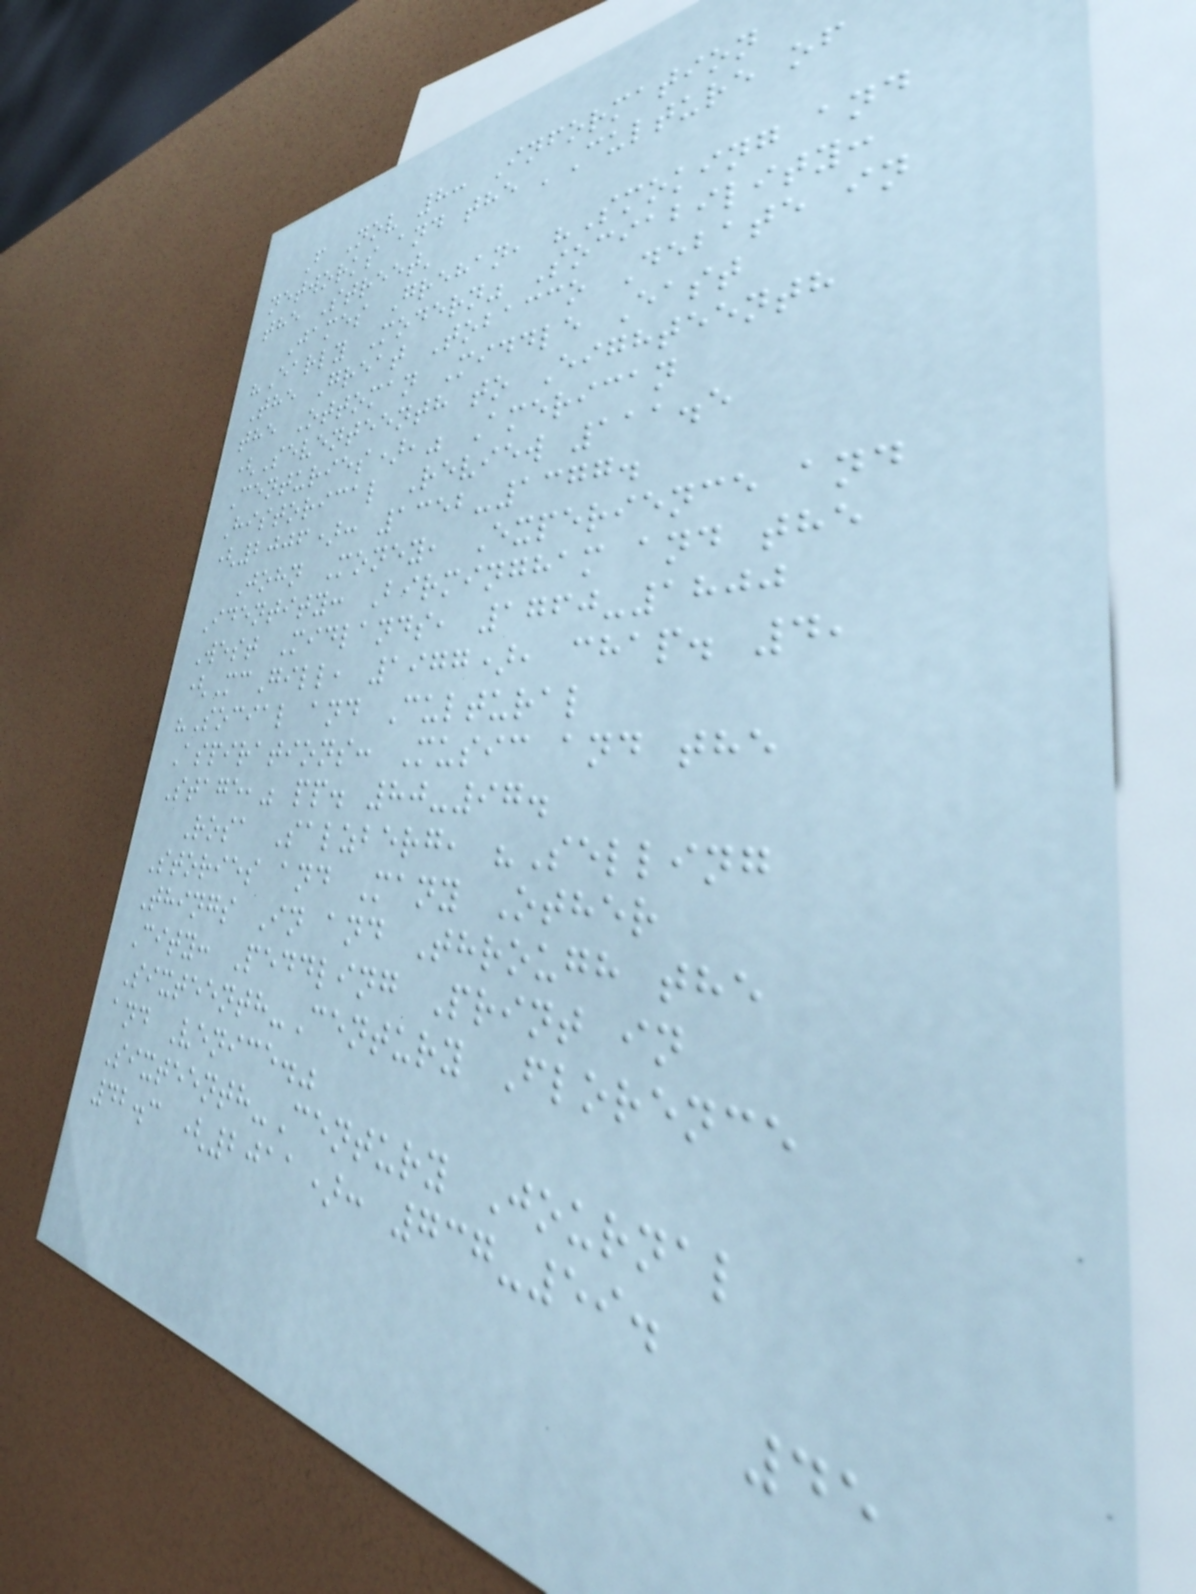F Nov 8: Information
networks and the 'Culture of
the Street'
James Grehan, "Smoking and
"Early Modern" Sociability:
The Great Tobacco Debate in
the Ottoman Middle East
(Seventeenth to Eighteenth
Centuries)," American
Historical Review 111.5
(2006): 1352-1377.
John Money, Experience and
Identity: Birmingham and the
West Midlands, 1760-1800
(McGill, 1977), chap. 4,
"Social and Cultural
Aspirations: Music and the
Stage," pp. 80-97.
Rosa Salzberg, "Selling
Stories and Many Other
Things In and Through the
City: Peddling Print in
Sixteenth-Century Florence
and Venice."
Sixteenth-Century Journal
42.3 (2011): 737-59.
45
